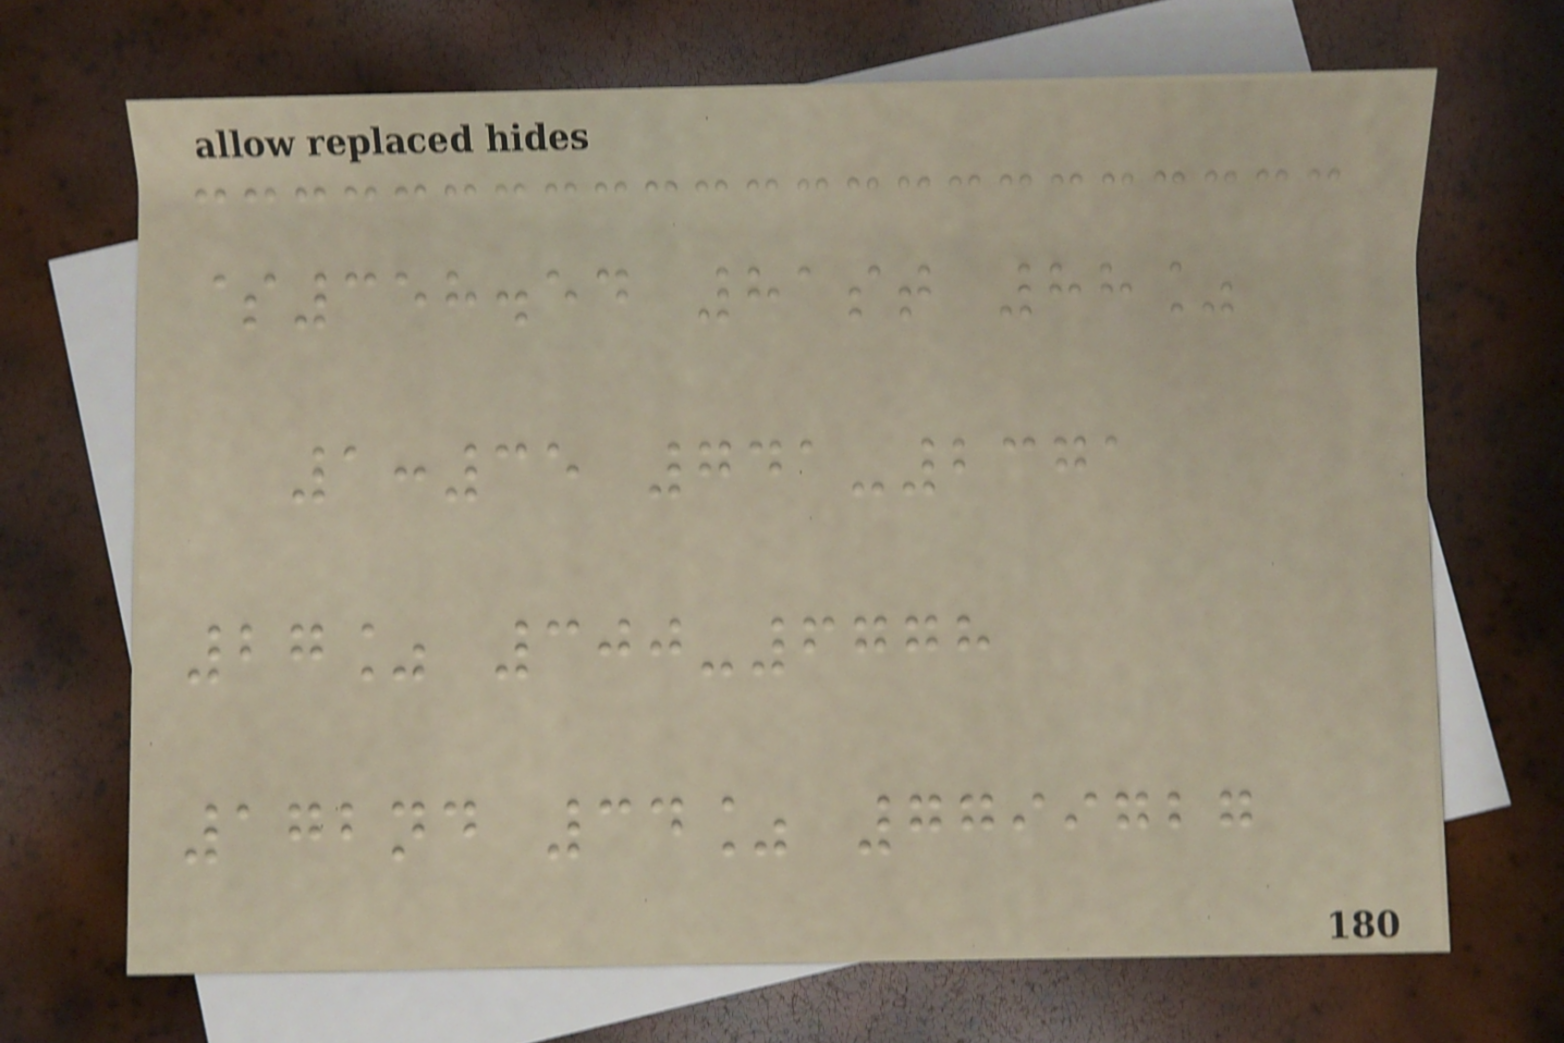$358.54 81st 88%
1:35 741-2371
27% 300-6778
172nd 34% 7799727
